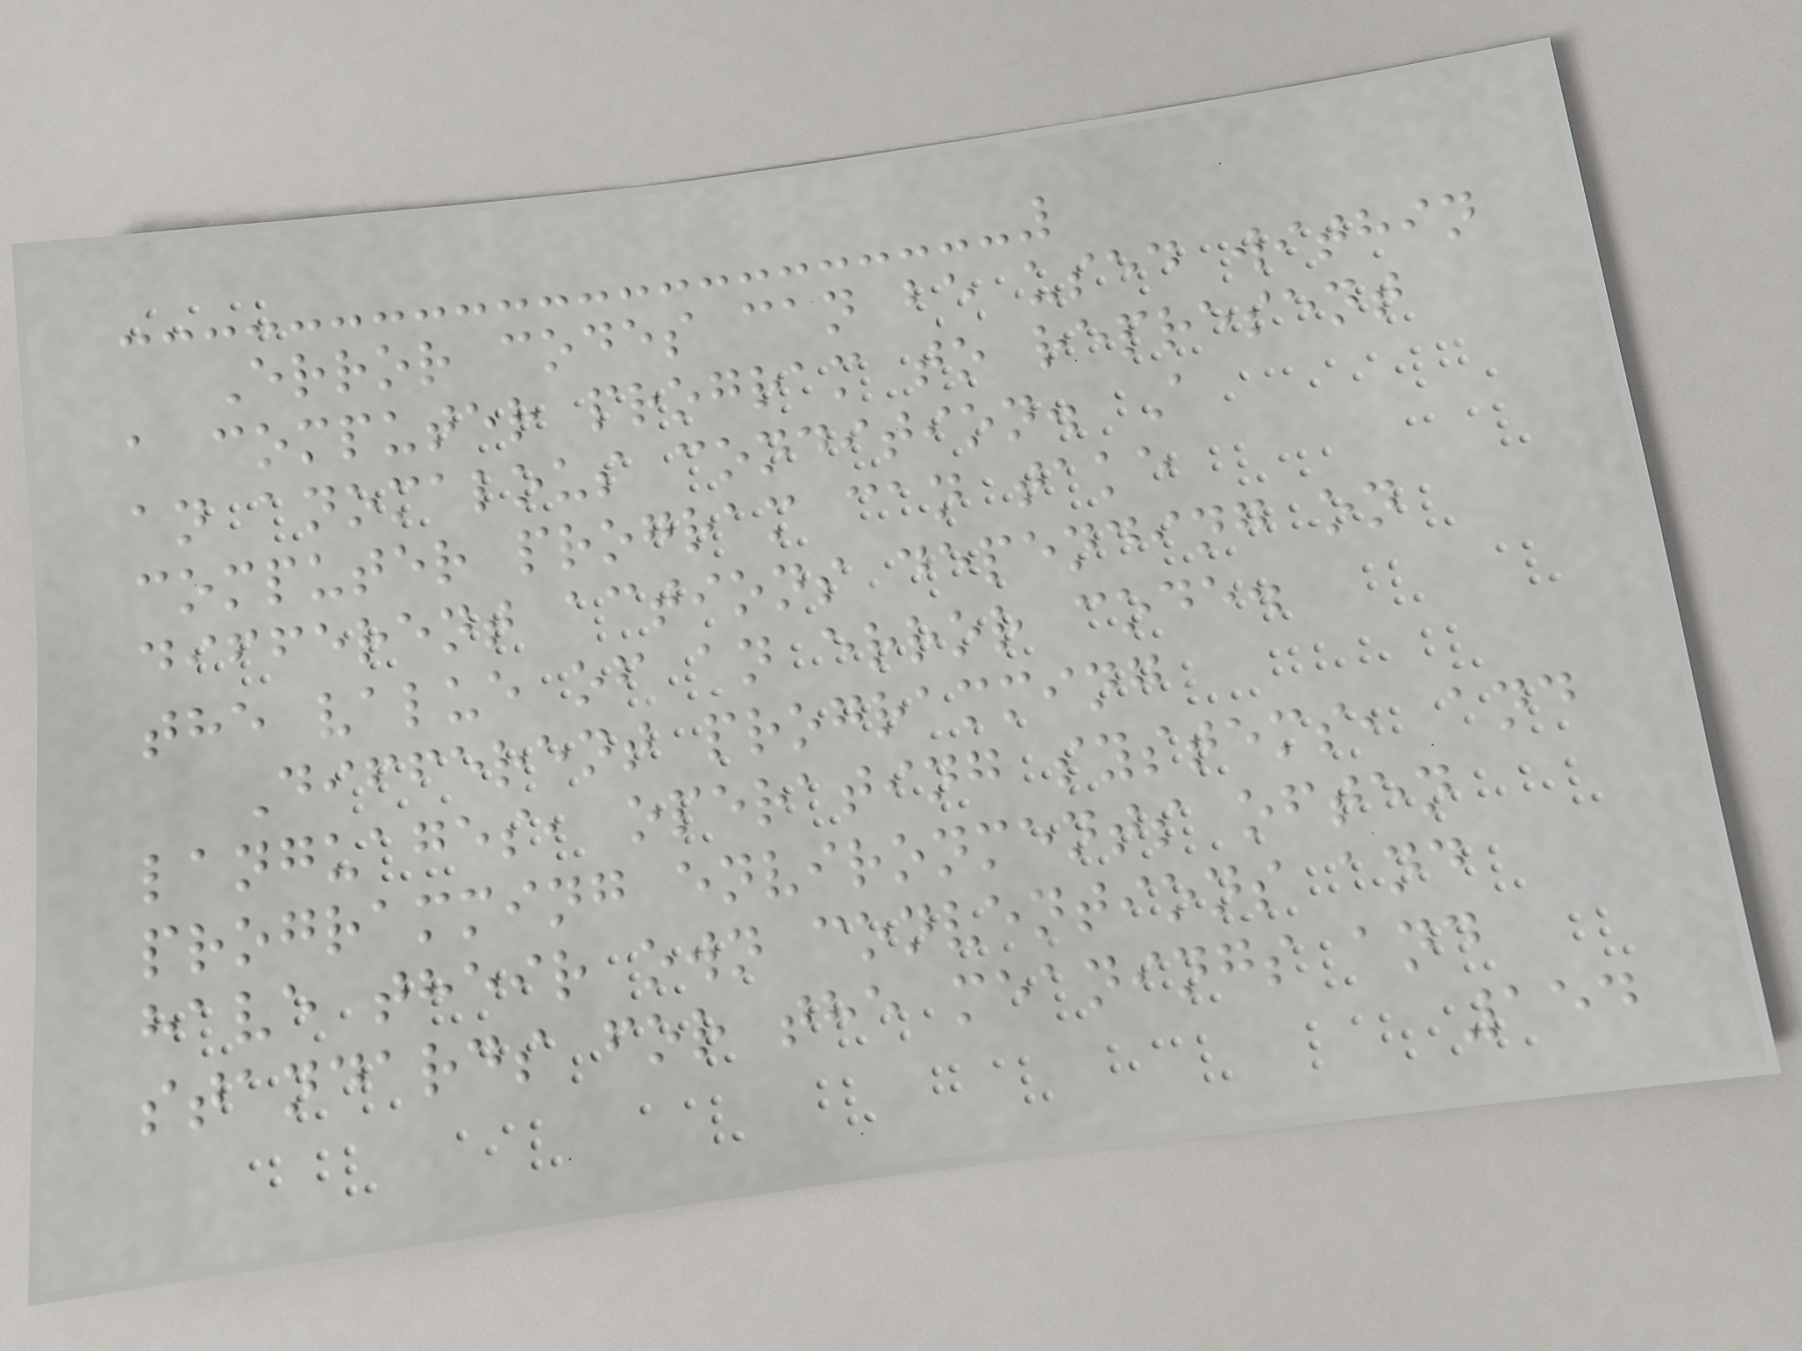Error codes can be used within
a computer program to represent
an anomalous condition. A
computer program can take
different actions depending on
the value of an error code.
Different programming
languages, operating systems, and
programming environments often
have their own conventions and
standards for the meanings and
154
